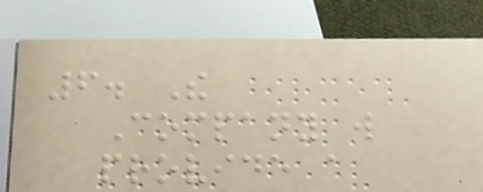6. The
Company will
provide a
